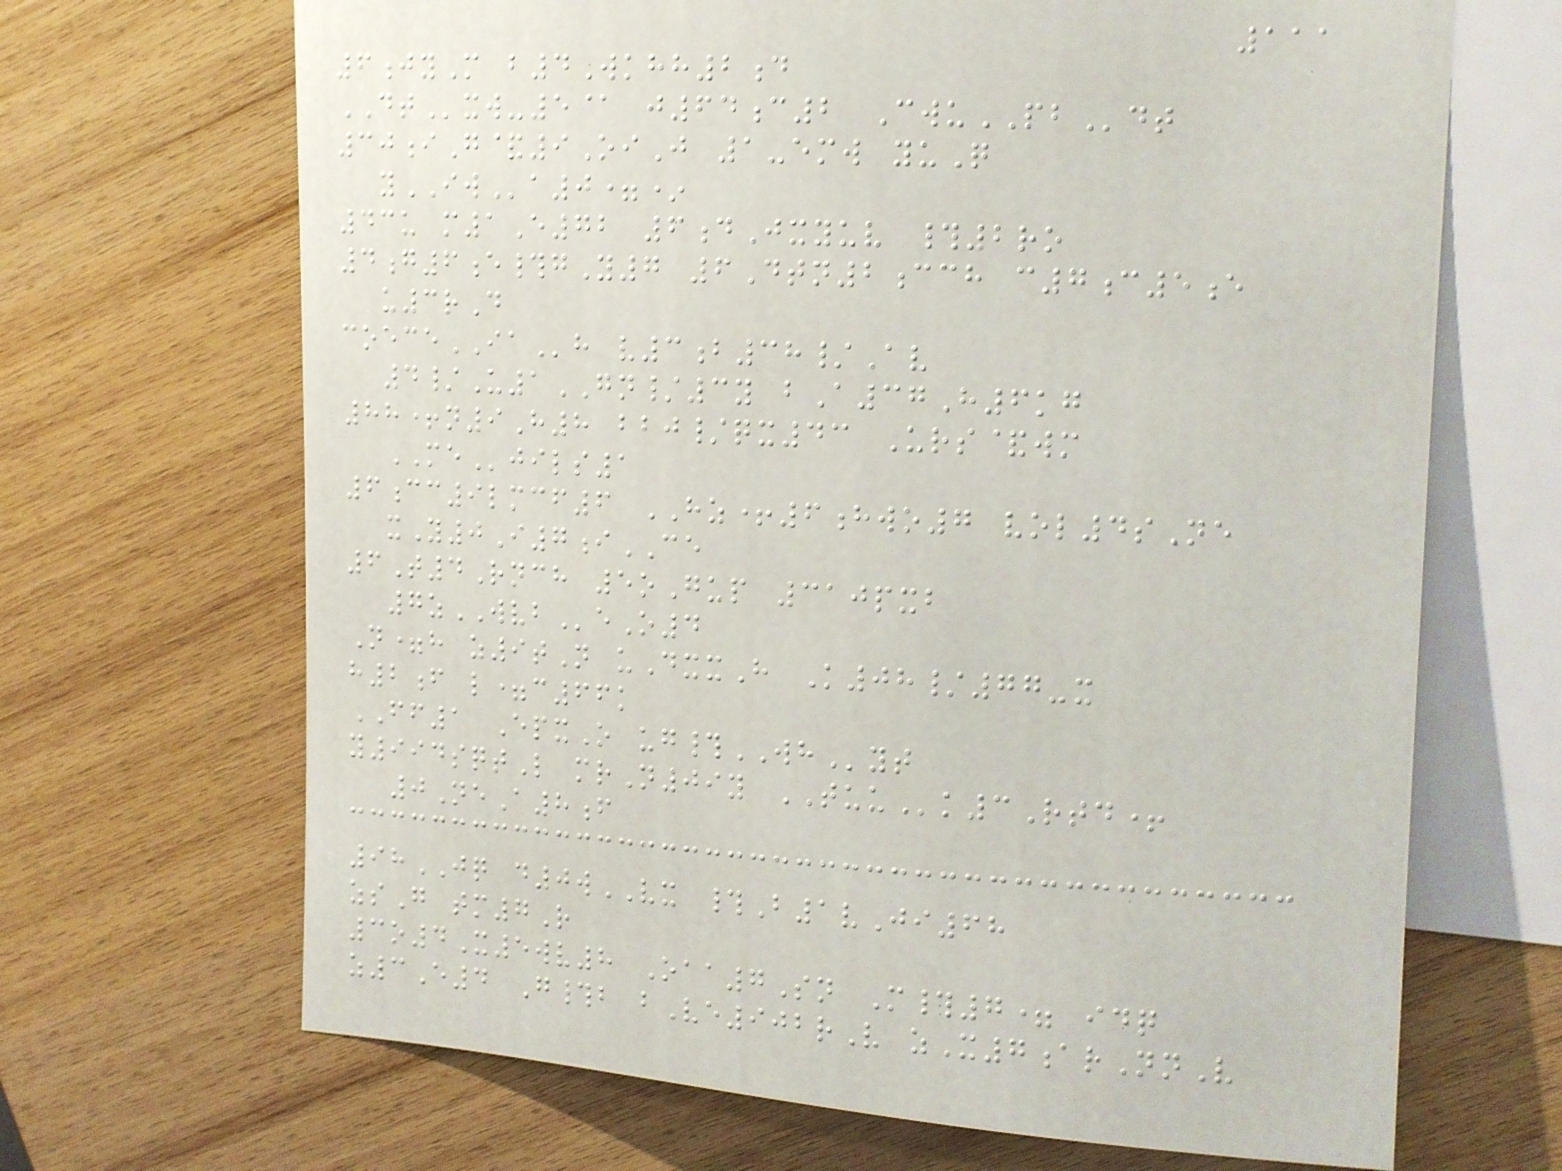111
6jyM b4Wkhh2d
DTxw-5@ j64c2 CwuPBdt
30iG&9OiJ 1-emw yuQ
yIWa0=*
43u m1E72 6dJxyuv #2ro
4g6e#gY7 6Dtn2cch c7c5e
u3rD
coeceIAh v3b38/Av
4/U1GN/3y bA37H6kg
88+n9H8 bbj/qx43 Urs&wm
MEjils1
6cc9lmcf6 HZ+6hwo7 vol4sNe
xY0I7iCE
6T4Rnch 5oGup 310pxb
7zWVBeO4
N=h z9tN uDxxH K08/77-x
h2f l=c66k
FF1 EpxO ug#WHyt
y994sqtL mrN09y TUUk3Rtd+
0NeA8f
98JQ d0wVX #B1vJi68
zsG tm7R
3o4X5wv8 Oaa7Sn M#7= idq
z3E4 G#b bVe902rV zX7arNnV
